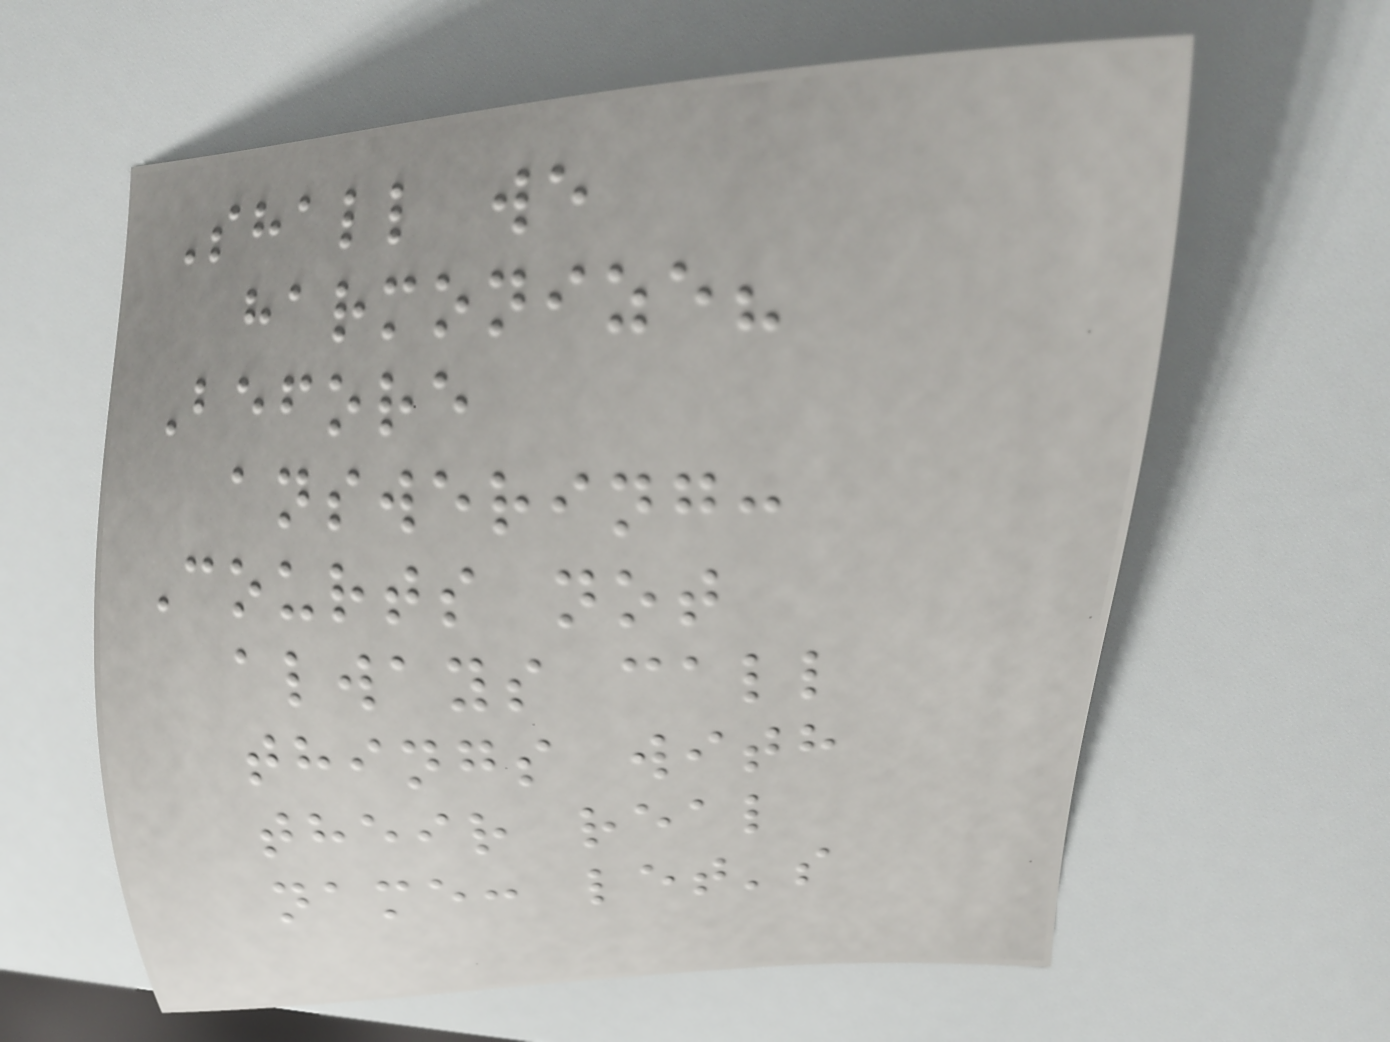Shall we
harmonize?
Before
answering:
Courts not
always call
things with
their real
name: let's
